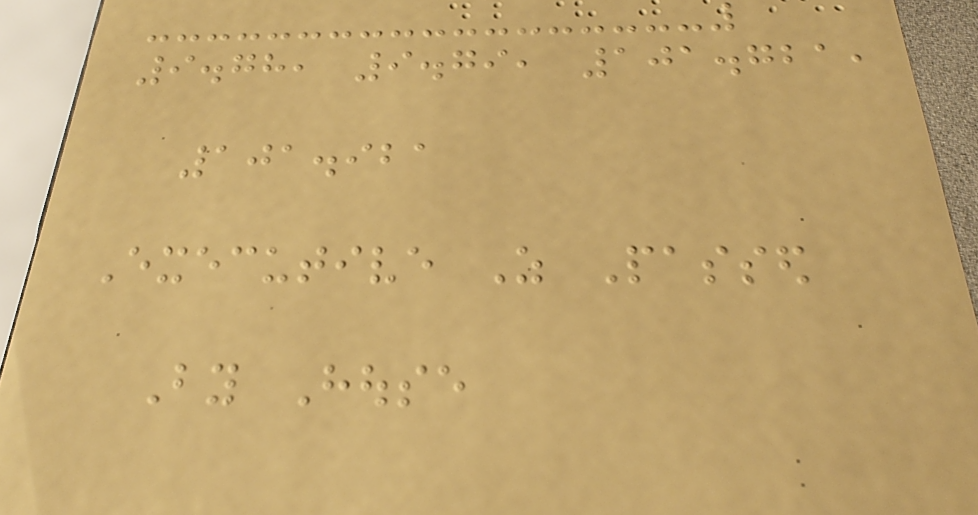9.78, 9.79, 101.721,
101.921
Executive As Passed
By House
